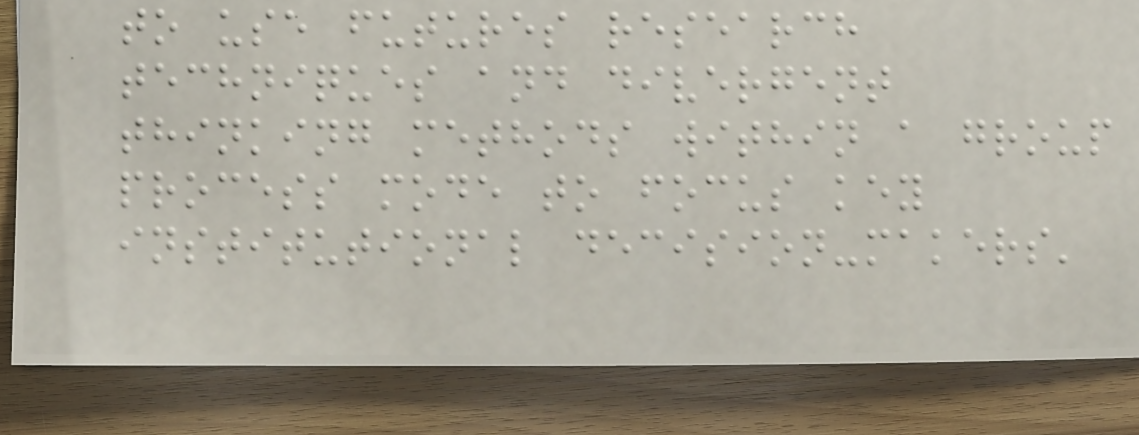to use futures research
techniques and divergent
thinking methods within a group
process mode to focus key
institutional decision-makers'
